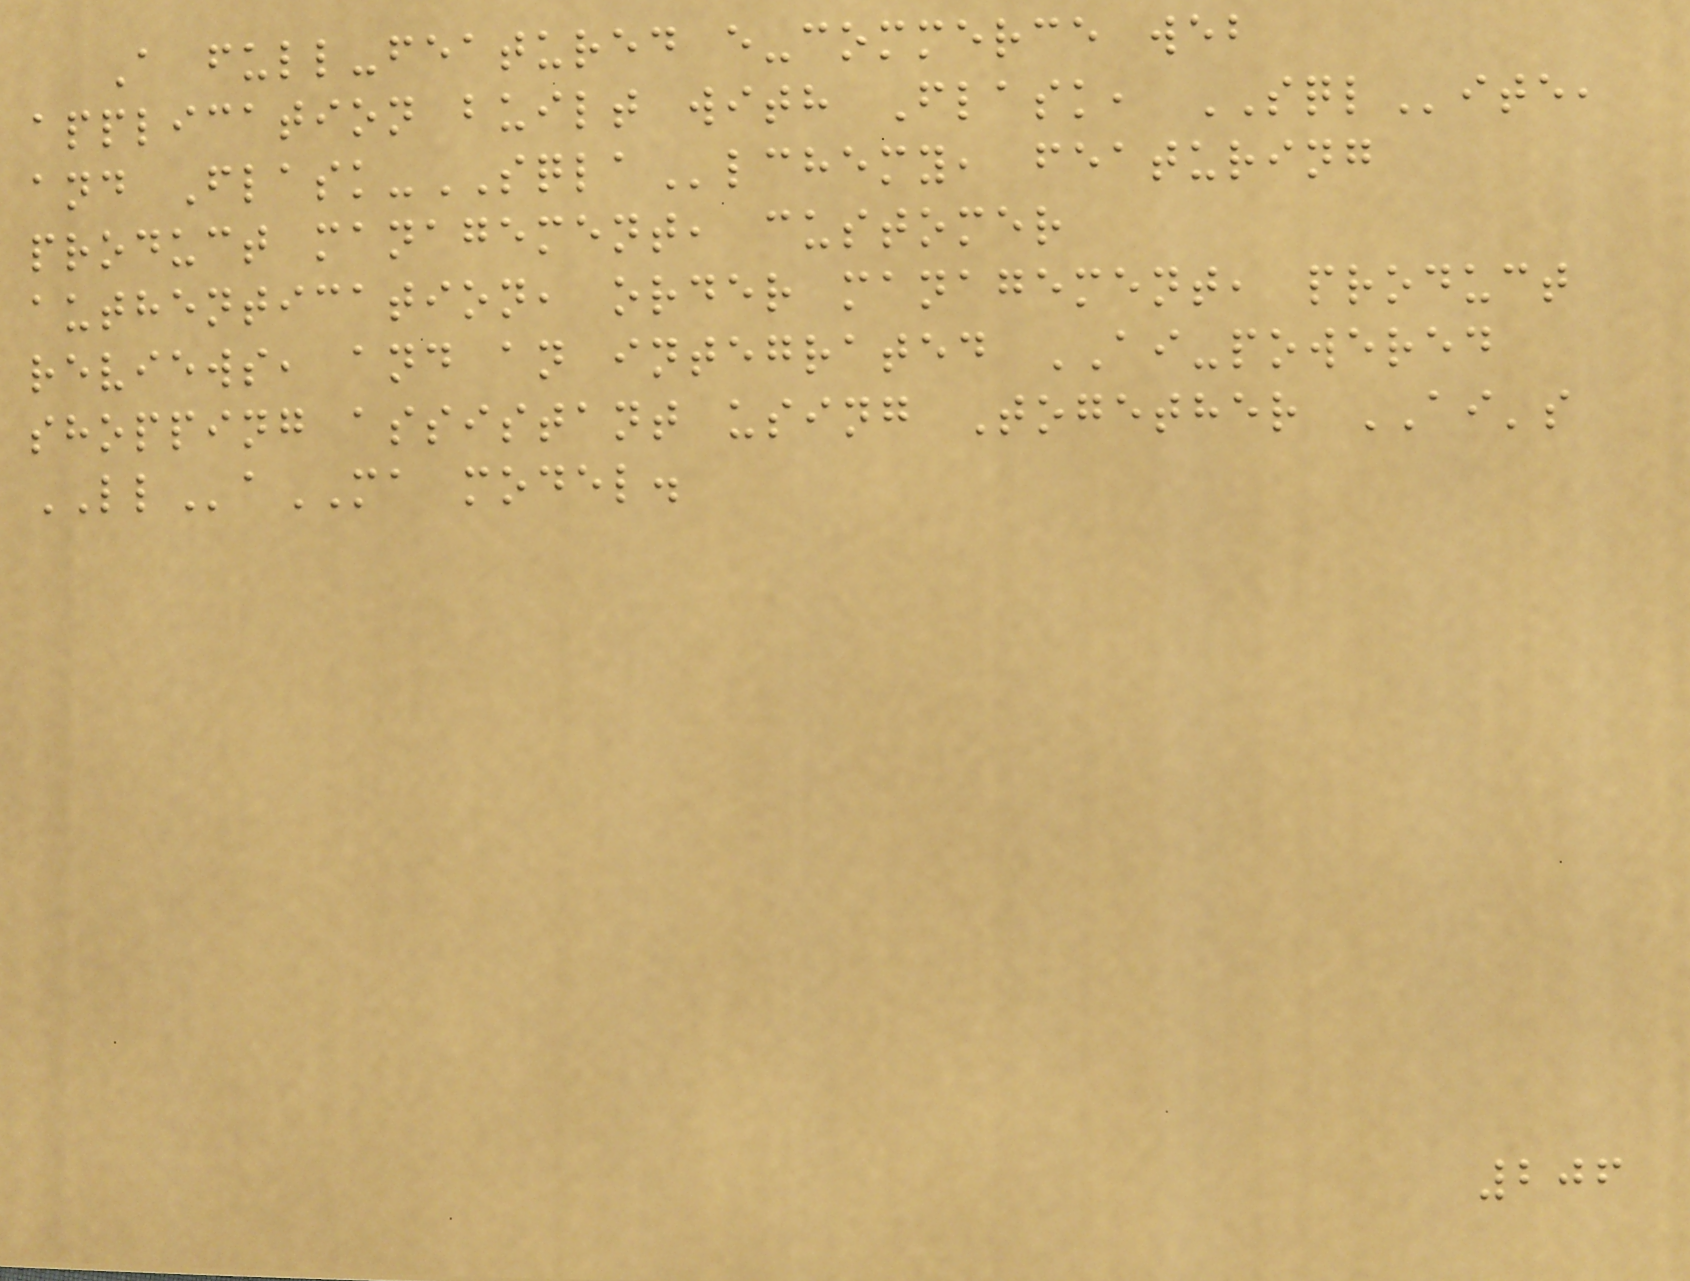A full-featured e-commerce web
application built with Flask, SQLite,
and Flask-SQLAlchemy, featuring
product management, customer
authentication, order management, product
reviews, and an integrated AI-powered
shopping assistant using Together AI's
LLaMA model.
206
